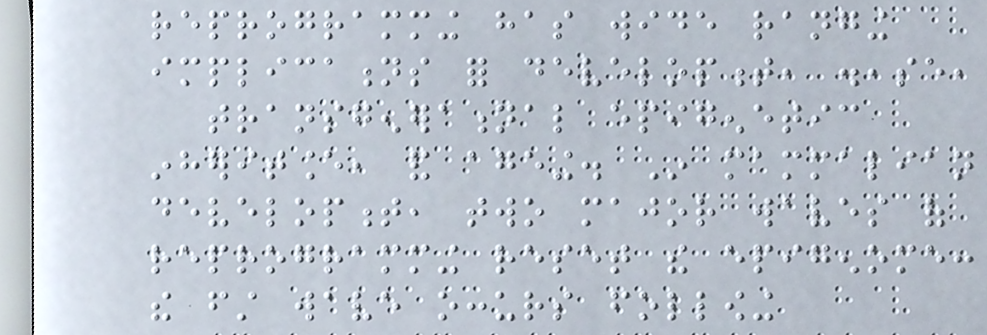reprogramming has wide ranging
implications for development, disease,
transgenerational epigenetic
inheritance, and ageing. In mammalian
development, two major waves of
reprogramming reset the epigenome:
the first wave occurs following
